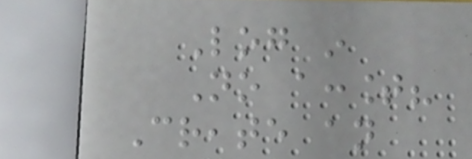Log in
No account?
Create an
